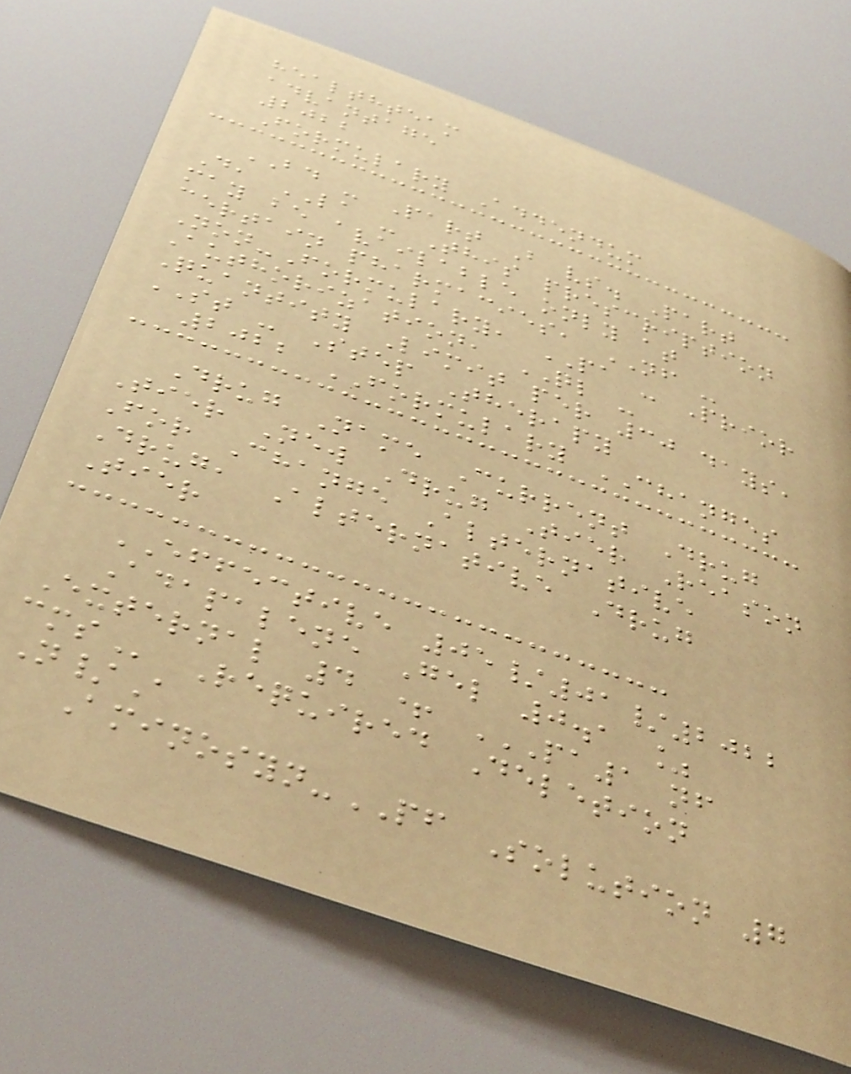healthteam
advantage
2022
Formulary Addendum
BD - Part B vs. Part
D, LA - This prescription
may be available only at
certain pharmacies, NF -
Non-Formulary, PA - Prior
Authorization, QL -
Quantity Limit per 30 days,
ST - Step Therapy
2022 FORMULARY CHANGES
Drug Name Current Drug
Tier New Drug Tier Reason
For Change Alternative
Drug, Alternative Drug
Tier
EFFECTIVE 05/01/2022
Adapalene Gel 0.1 %
External 4 + PA1 NF
CMS Required Deletion
N/A
Aminosyn-PF Solution 7
